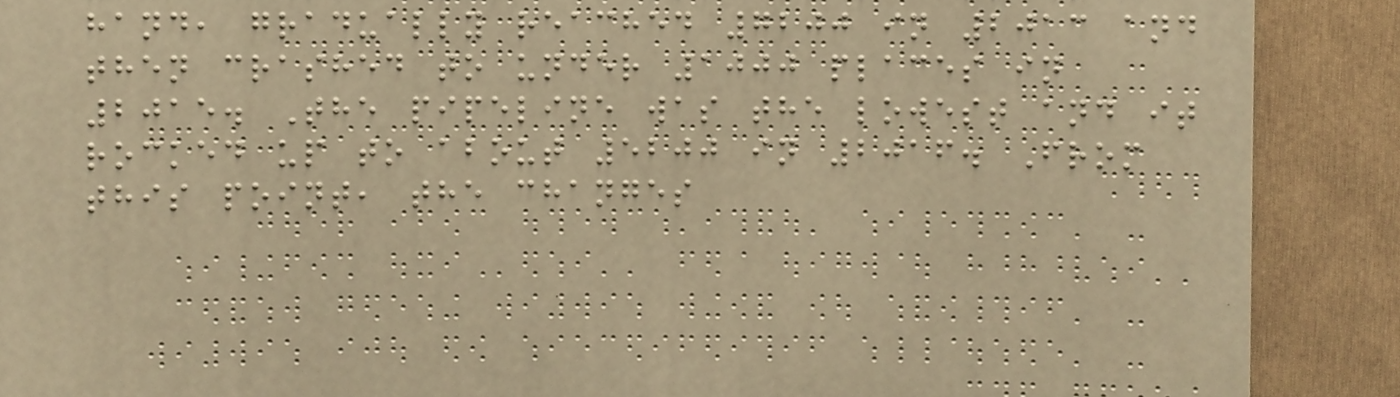hand, gradually reached 7200 in 2013 and
then crashed to under 1000 places in
2015. The pipeline was the lowest and it
rocked up to about 5200 in 2016. From
this point, the changes
